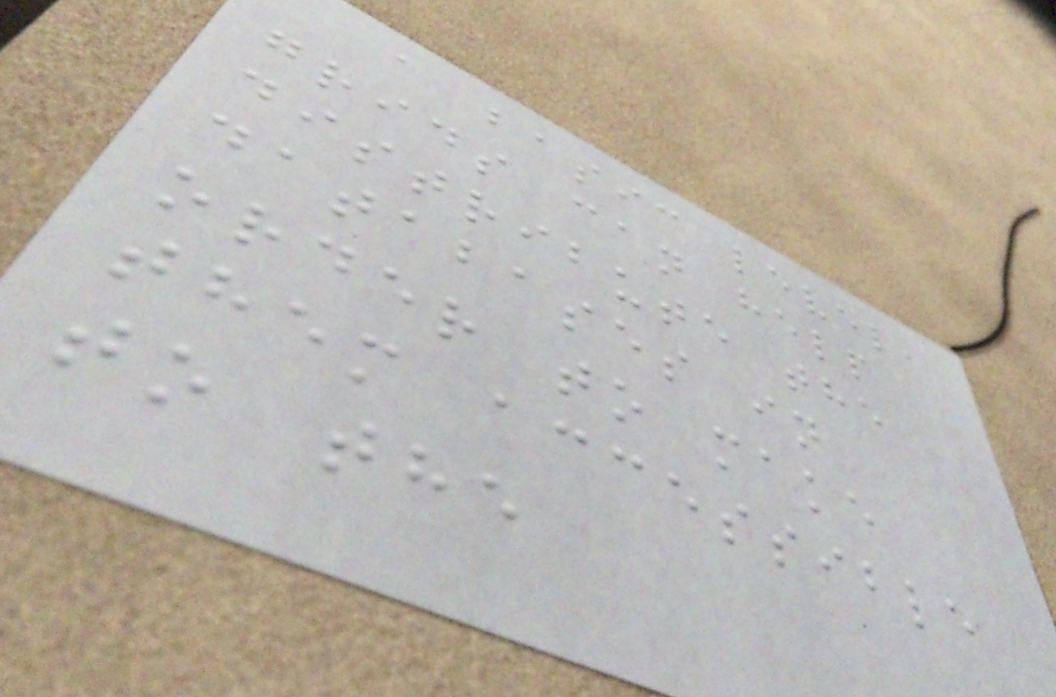a basic level,
grids can help
distribute the
databases in
order to make
them accessible
to the
